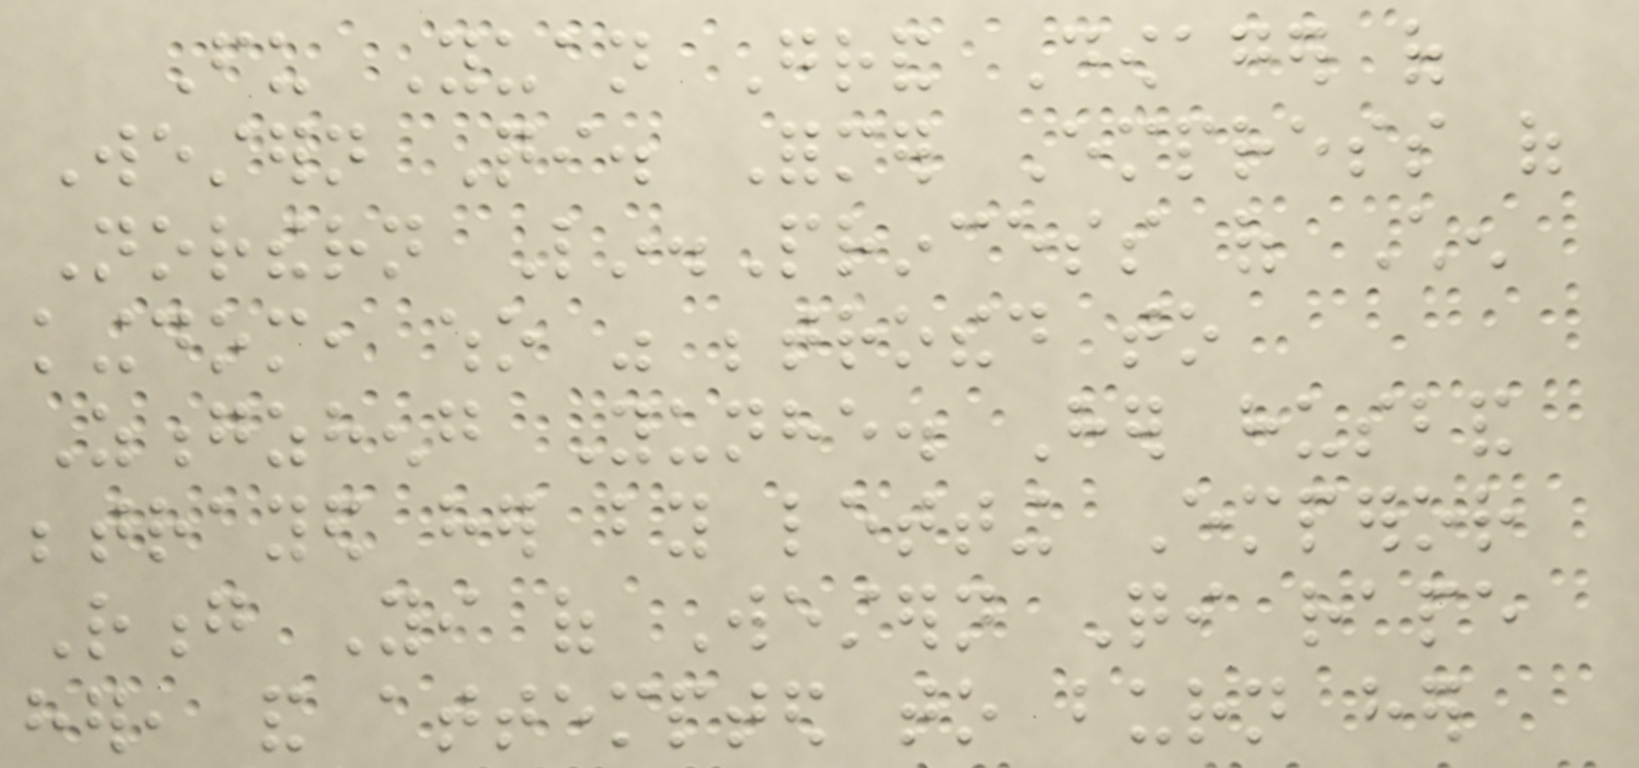Fu Yuan Grand Dowager of
Western Qi. Former Empress of
Northern Lin.Princess of Chen
kingdom, who was betrothed to
Zongzheng Yunhe. Her husband
betrayed her by letting Emperor
Rong Yi of Western Qi rape
her, and attempted to burn her
